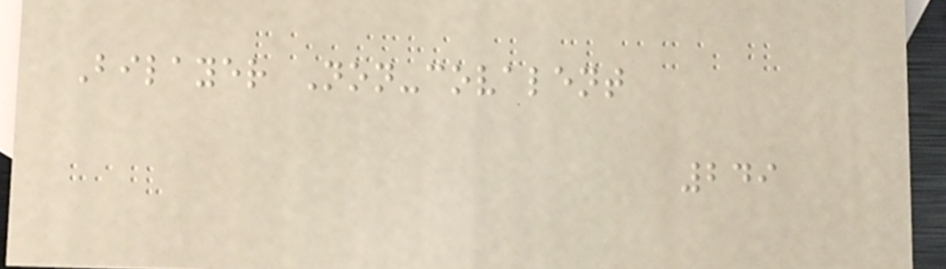Bilayer Non-covalent
249
